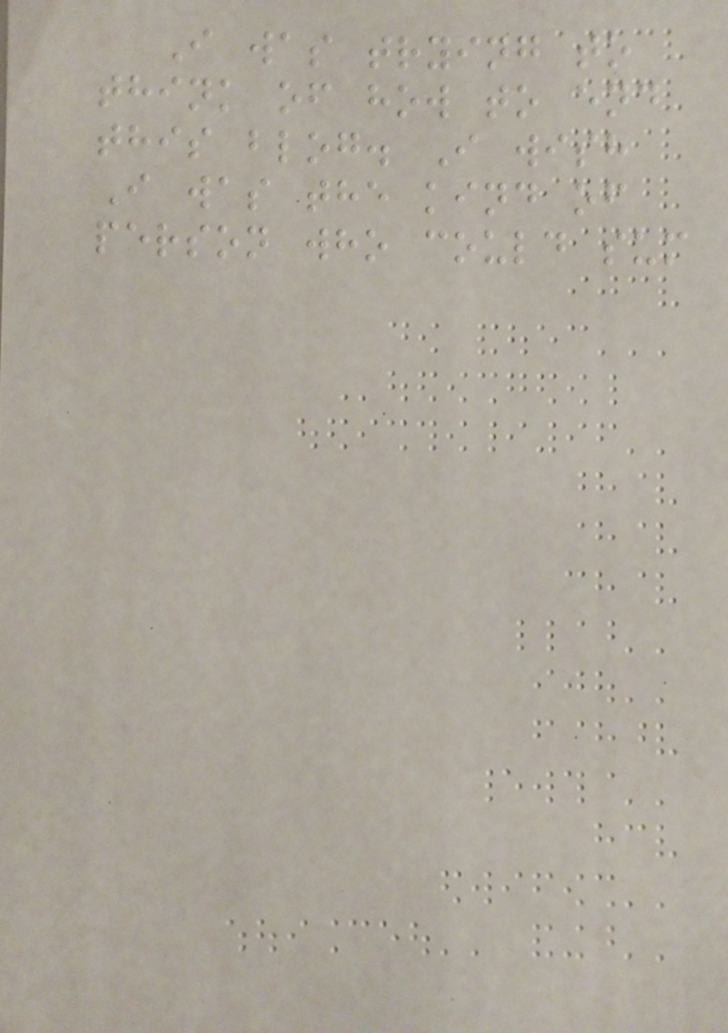I was trying to
think of how to end
this blog. I wish
I was the kind of
person who could sum
